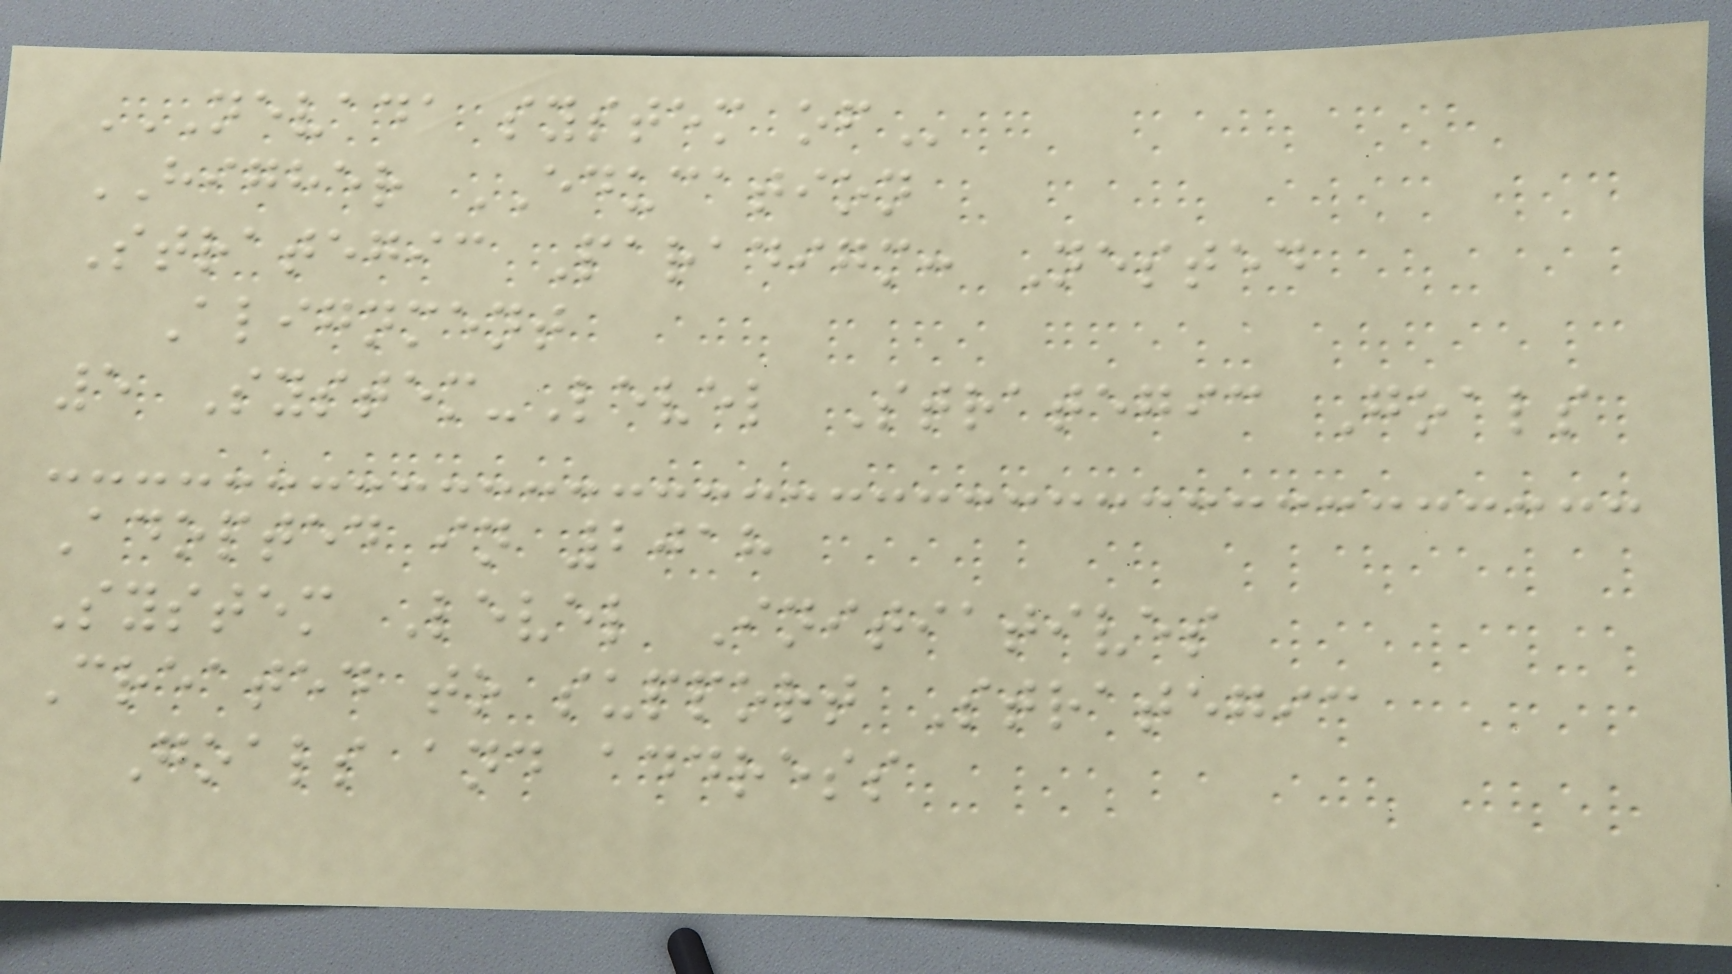NEVADA SYSTEM OF
HIGHER EDUCATION
Strategic Paradigm: Nested
Alignment
5 System-Level Strategic Goals
Adopted in 2018
System Level Initiatives
Created to support Strategic
Goals and address
